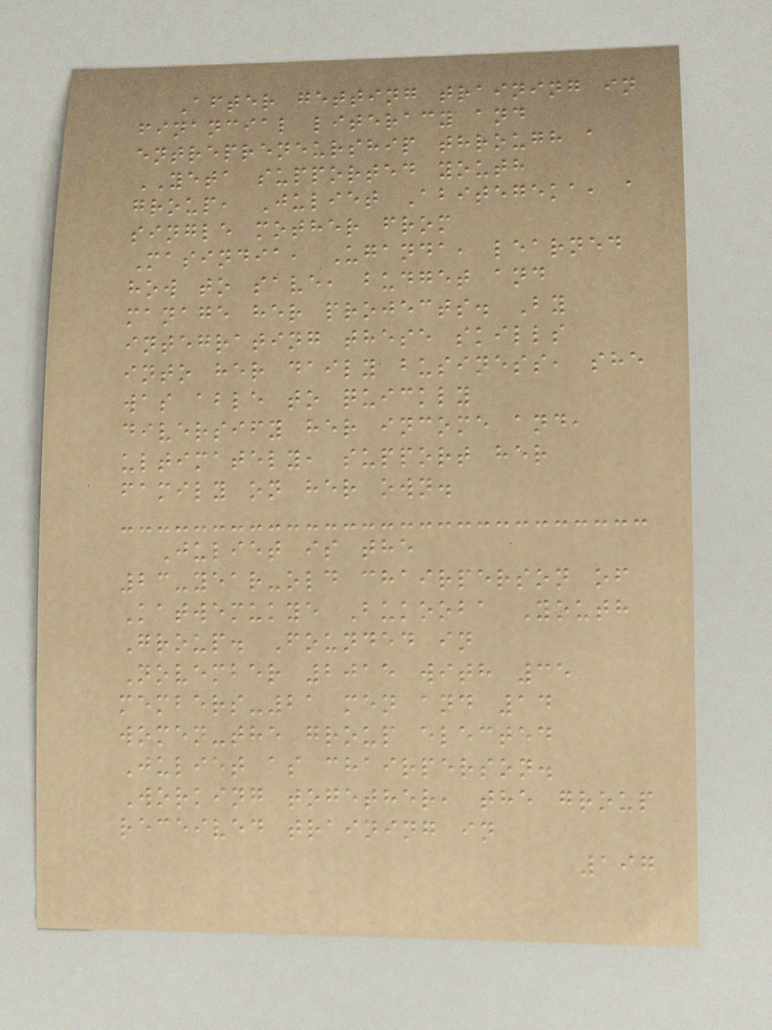After getting training in
financial literacy and
entrepreneurship through a
YETA supported youth
group, Juliet Abitegeka, a
single mother from
Masindia, Uganda, learned
how to save, budget and
manage her projects. By
integrating these skills
into her daily business, she
was able to quickly
diversify her income and,
ultimately, support her
family on her own.
Juliet is the
23-year-old chairperson of
Katwemukye Bukooba Youth
Group. Founded in
November 2015 with 35
members-21 men and 14
women-the group elected
Juliet as chairperson.
Working together, the group
received training in
197
